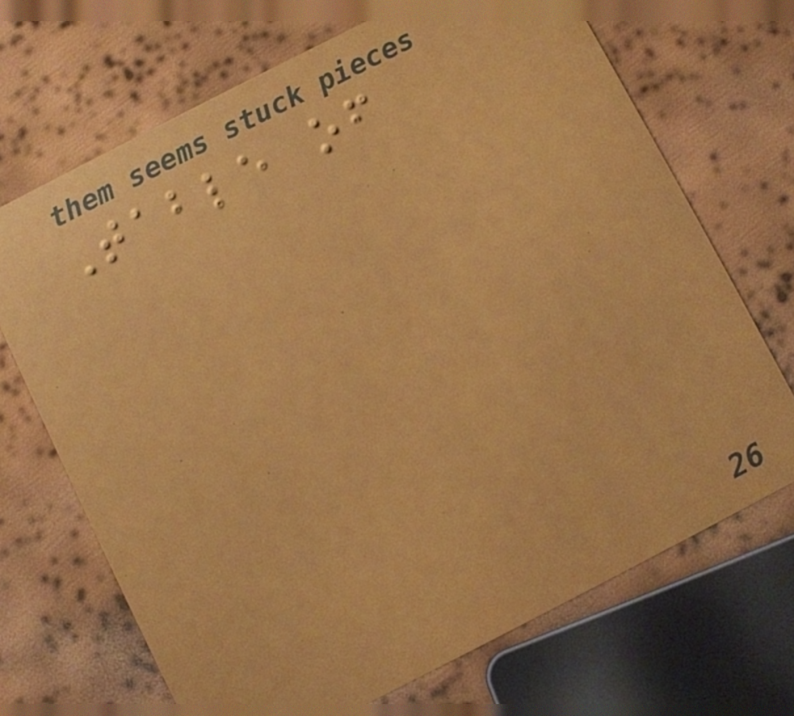Table of
